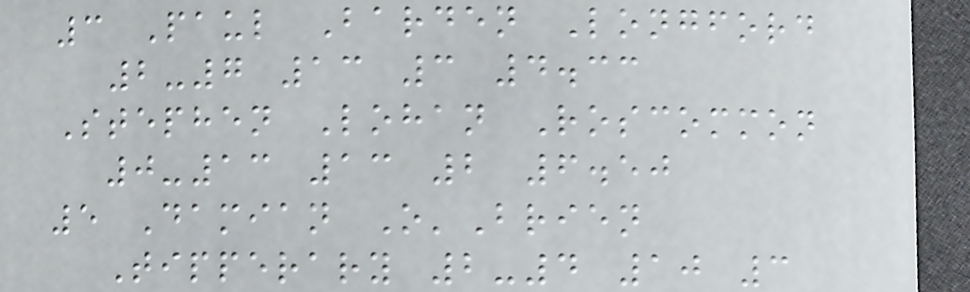3 Paul Barden Longford
2-7 13 3 4.33
Stephen Lohan Roscommon
0-13 13 2 6.50
5 Damian O'Brien
Tipperary 2-4 10 3
